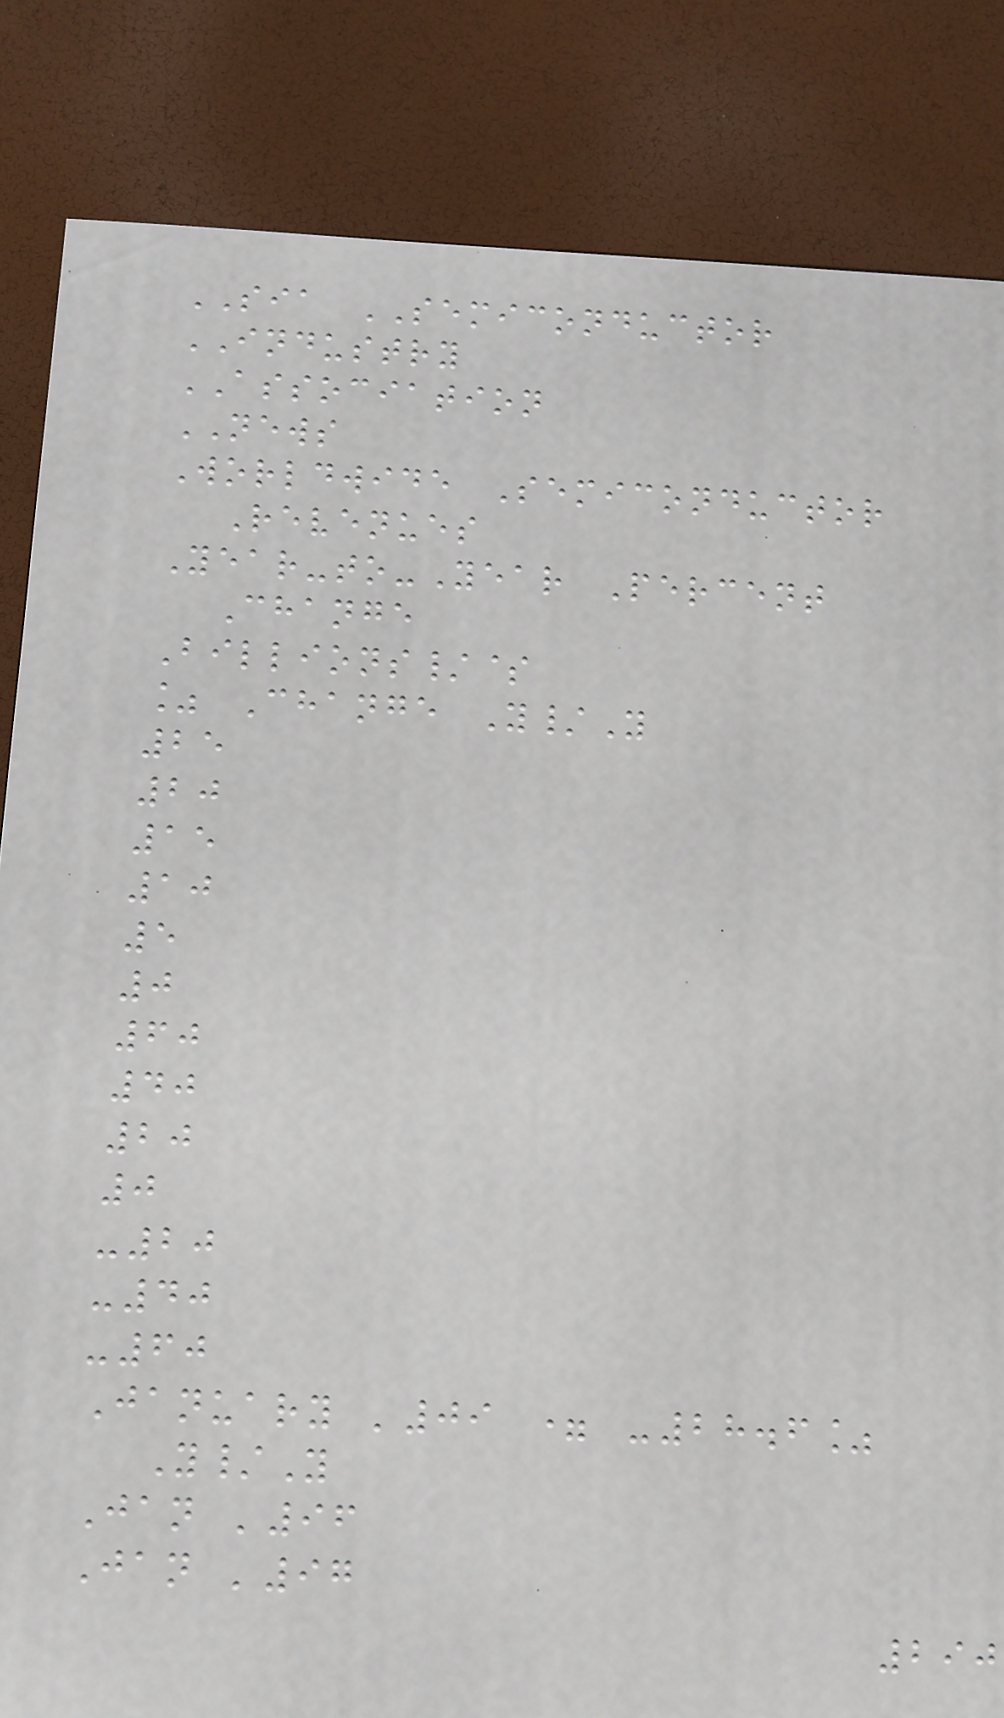SIA SEMICONDUCTOR
INDUSTRY
ASSOCIATION
NEWS
Worldwide Semiconductor
Revenues
Year-to-Year Percent
Change
Billions/$
% Change Y/Y
25
20
15
10
5
0
60
40
20
0
-20
-40
-60
January '09 = -28.6%
Y/Y
Jan '96
Jan '97
290
